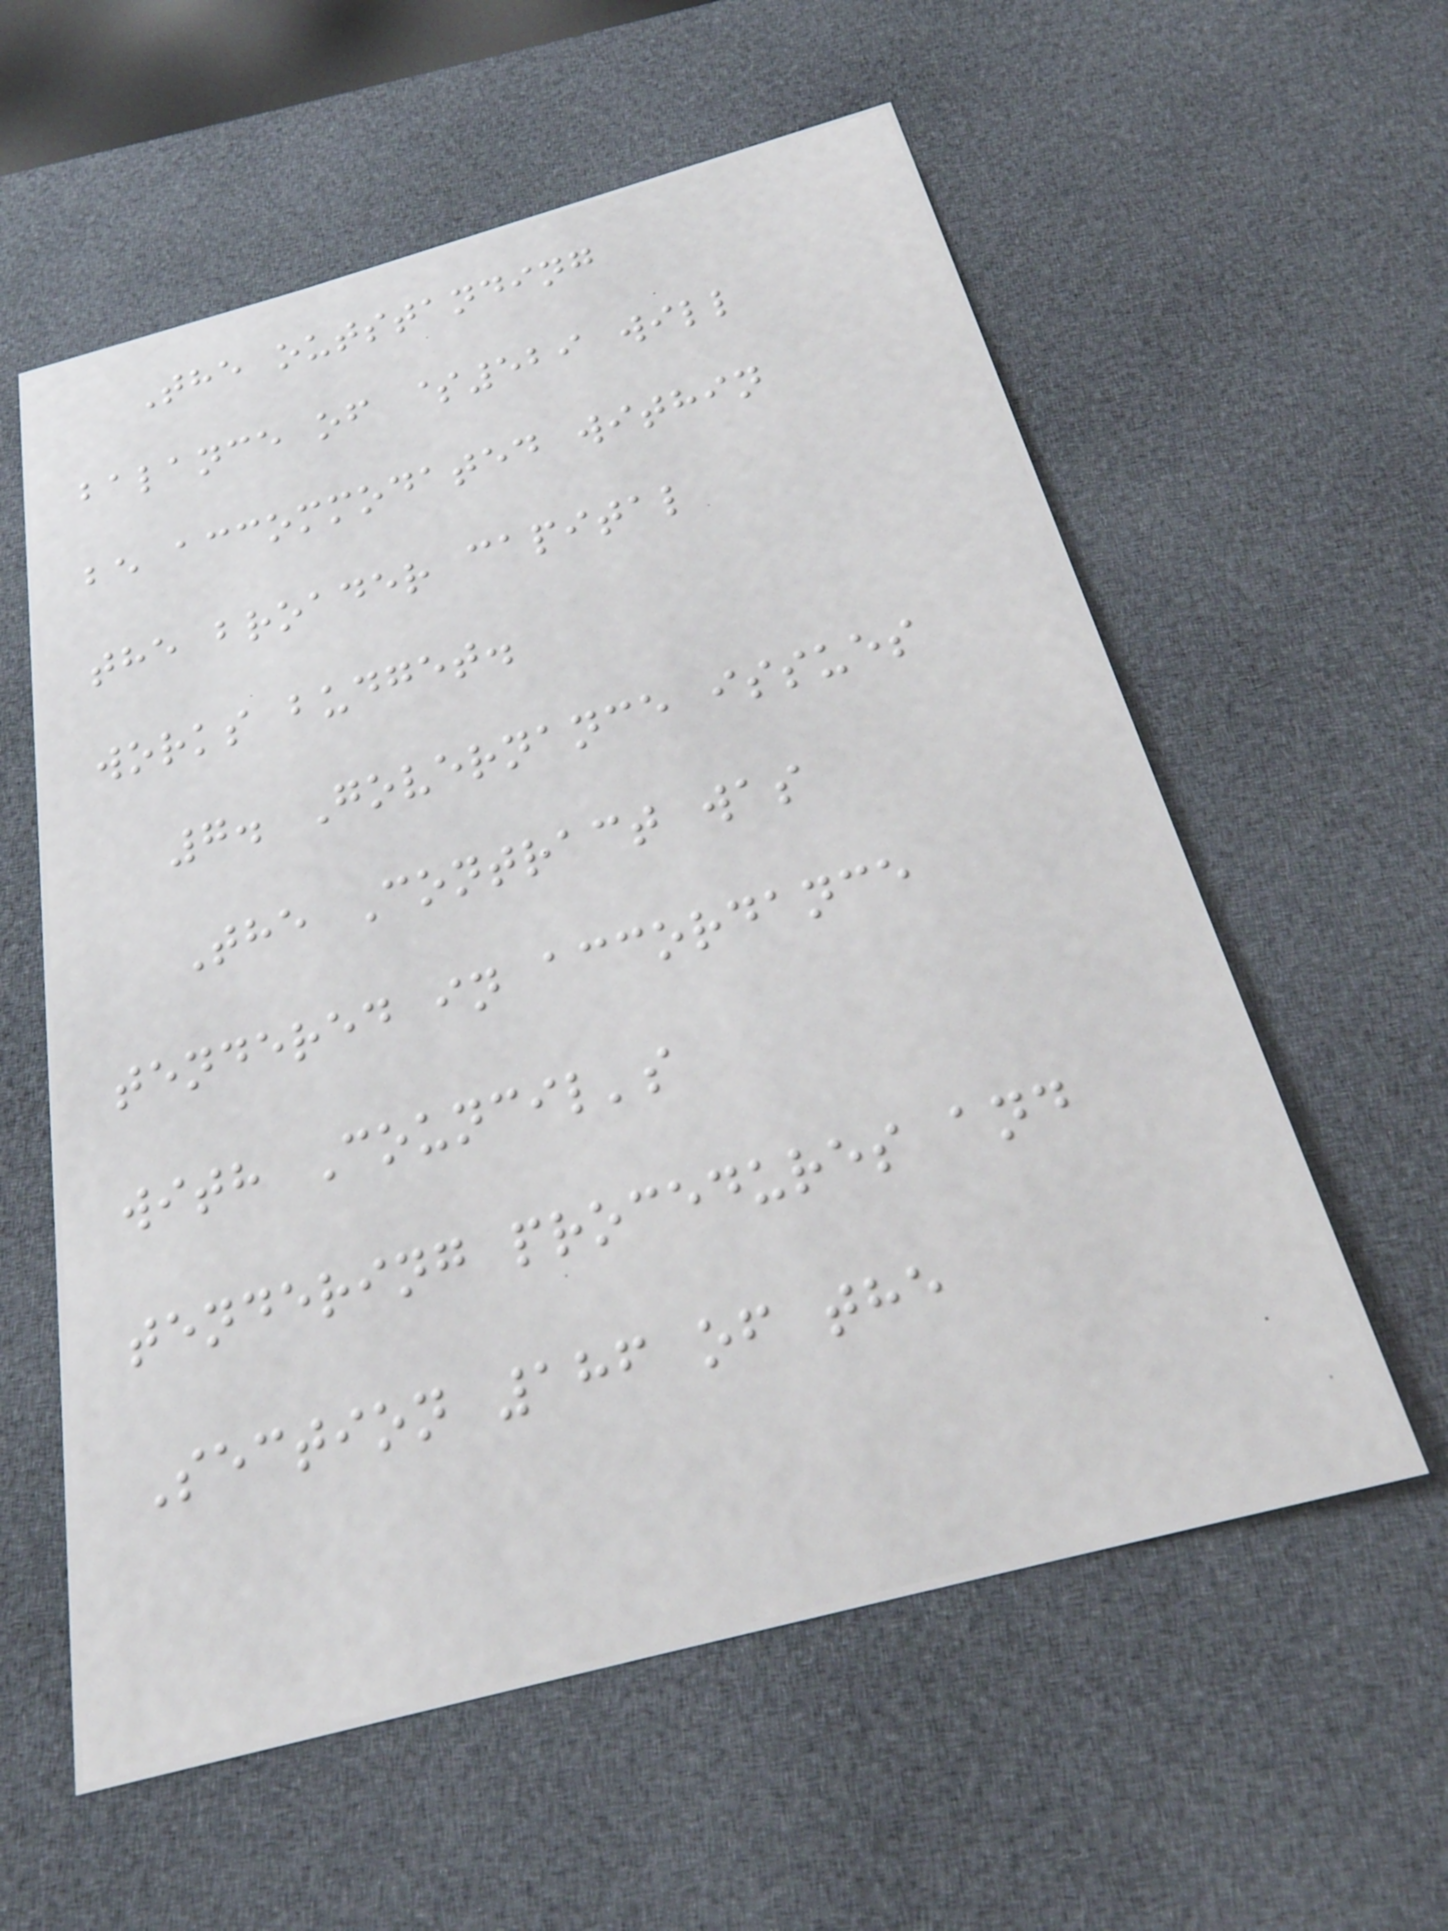The outstanding
balance of $529 will
be accommodated within
the broader capital
works budget.
7. Governance issues
The Contract was
tendered in accordance
with Council's
tendering procedures and
Section 186 of the
